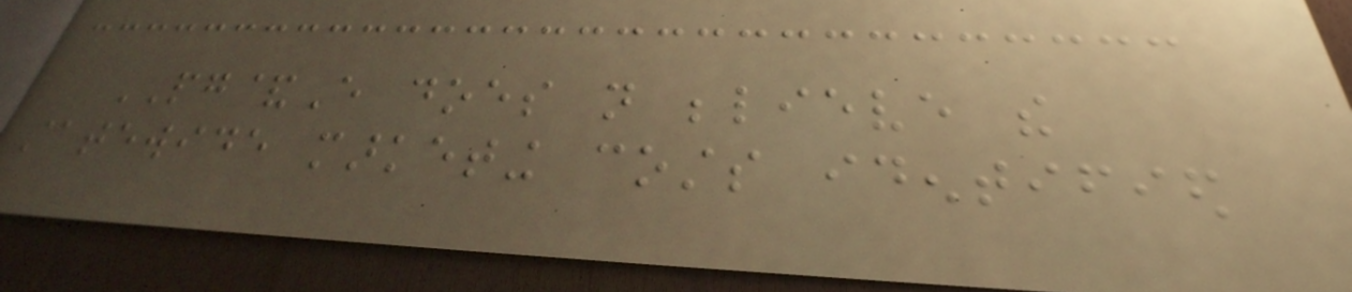PG&E does not believe the
statewide marketing costs identified
